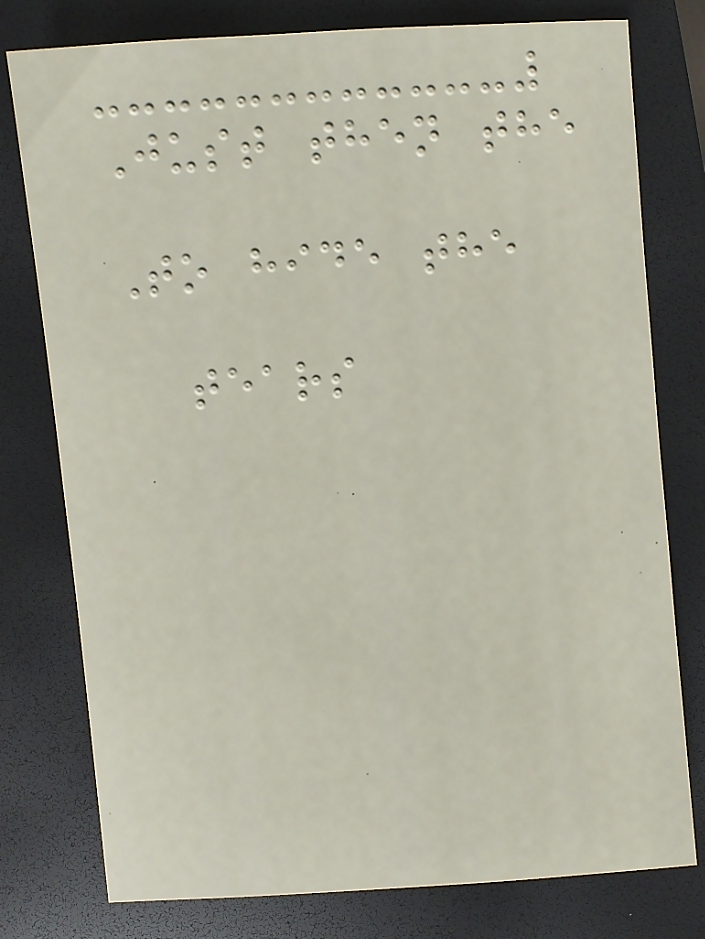Just then the
To hide the
tears
